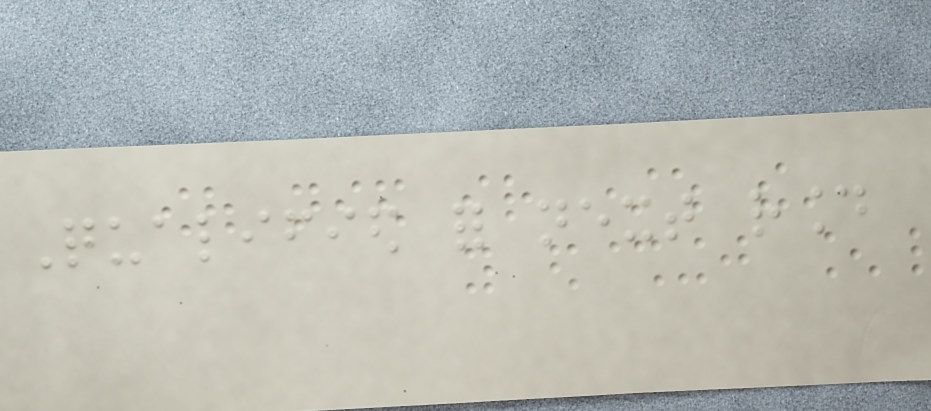Qualified for next round
